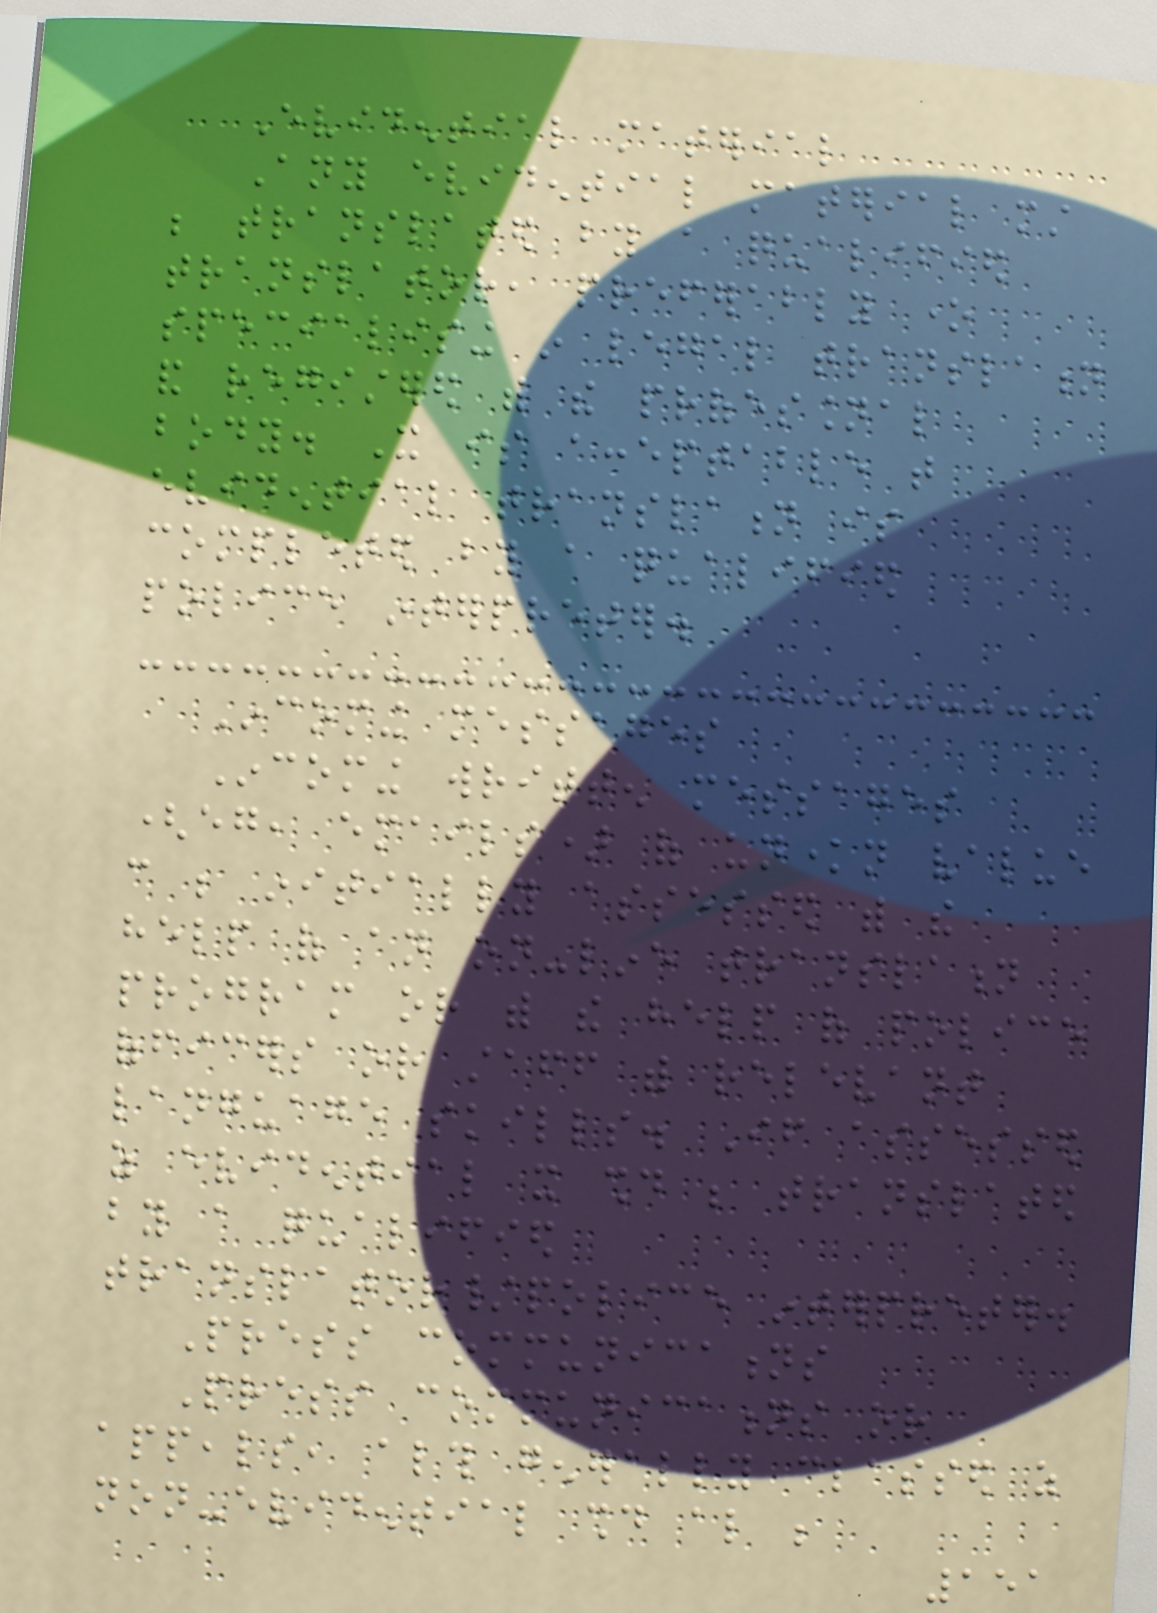Evidential material
Any evidential material must
be translated by a qualified
translator, preferably one
specialising in legal translation
and registered with the professional
body. It is acceptable that
evidential translation is
completed by a qualified
police interpreter.
Incoming messages
Incoming written messages
(eg, emails) of unknown value
can be initially assessed with the
help of an on-line translation
program or with the help of police
officers or staff with relevant
language skills. If assessed
as evidential it should be translated
by a qualified
translator/police interpreter.
Press communications
Press communications or
appeals, although generally classed as
non-evidential should also be
151
